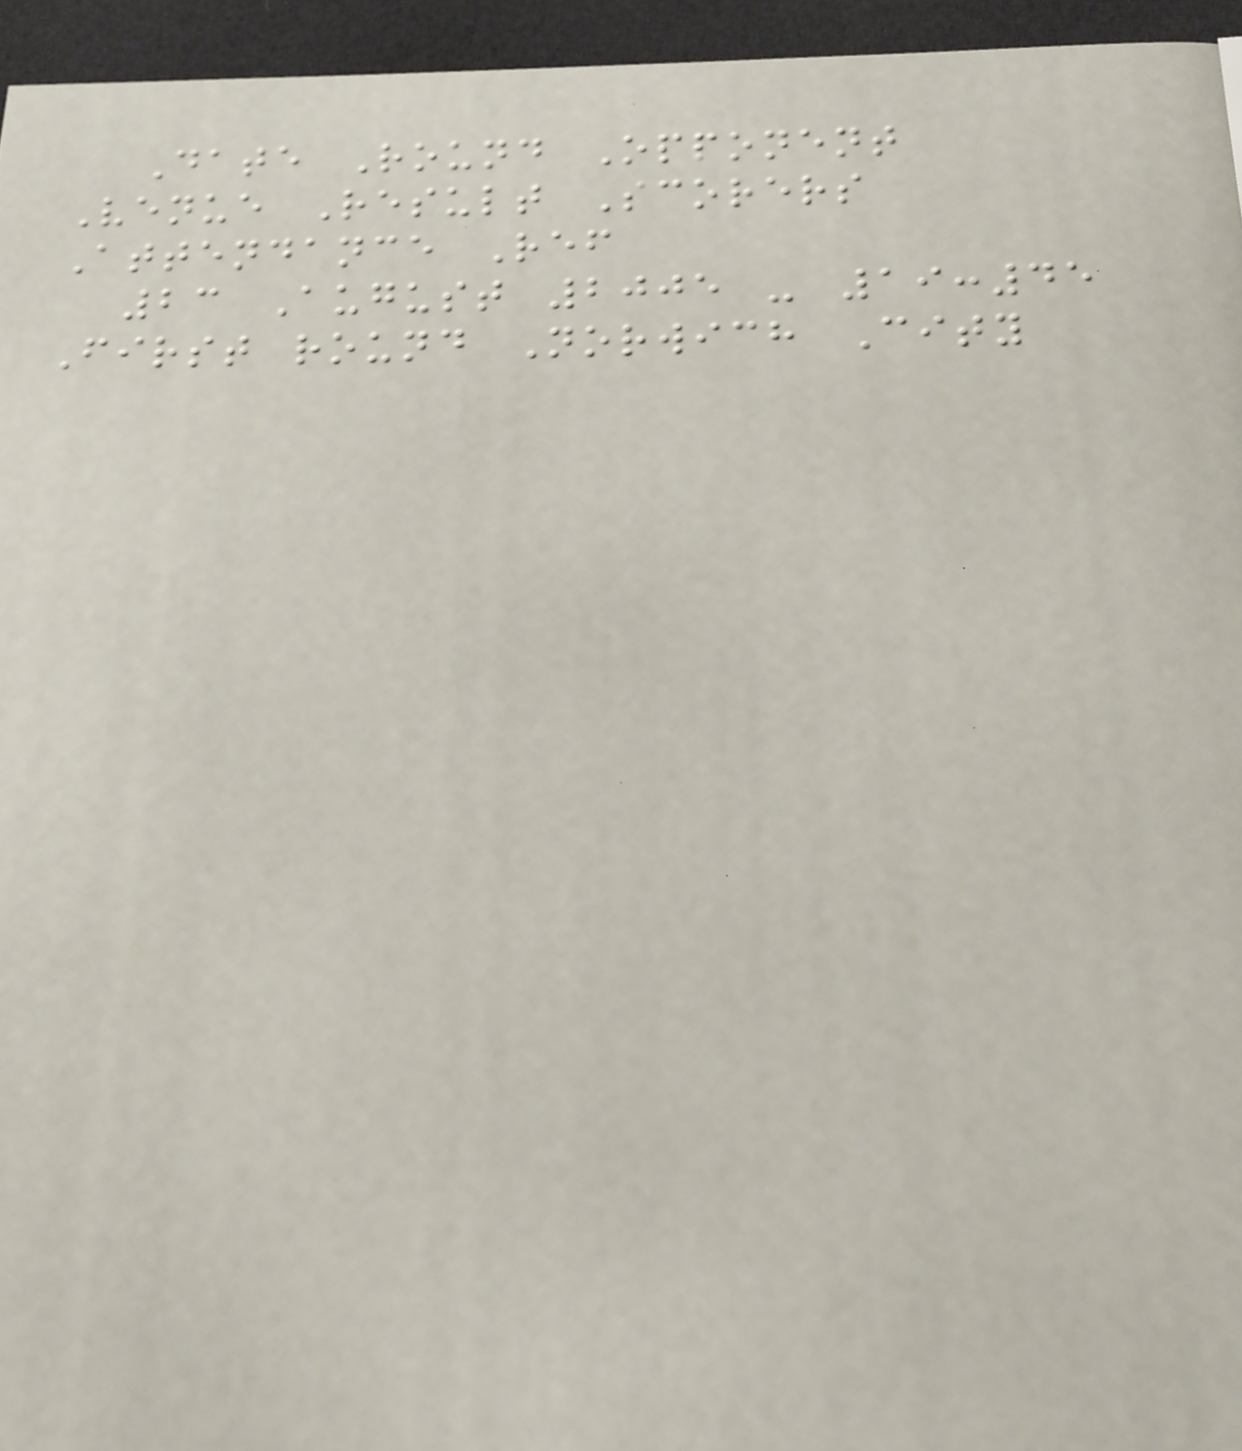Date Round Opponent
Venue Result Scorers
Attendance Ref
23 August 2005 - 19:45
First round Norwich City
